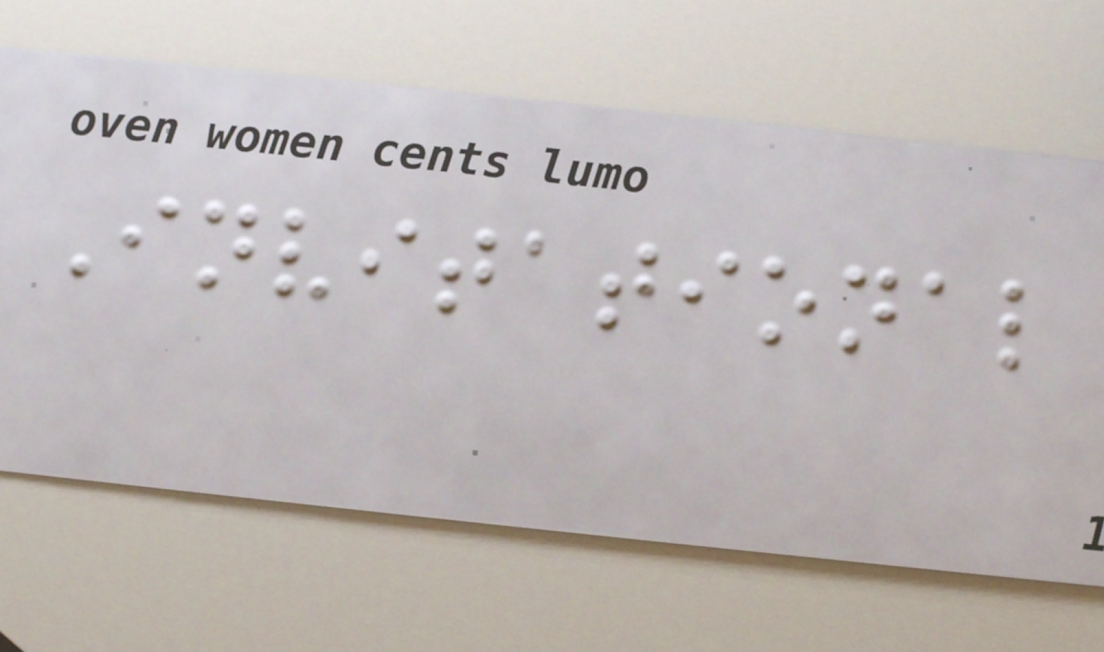Invitational
